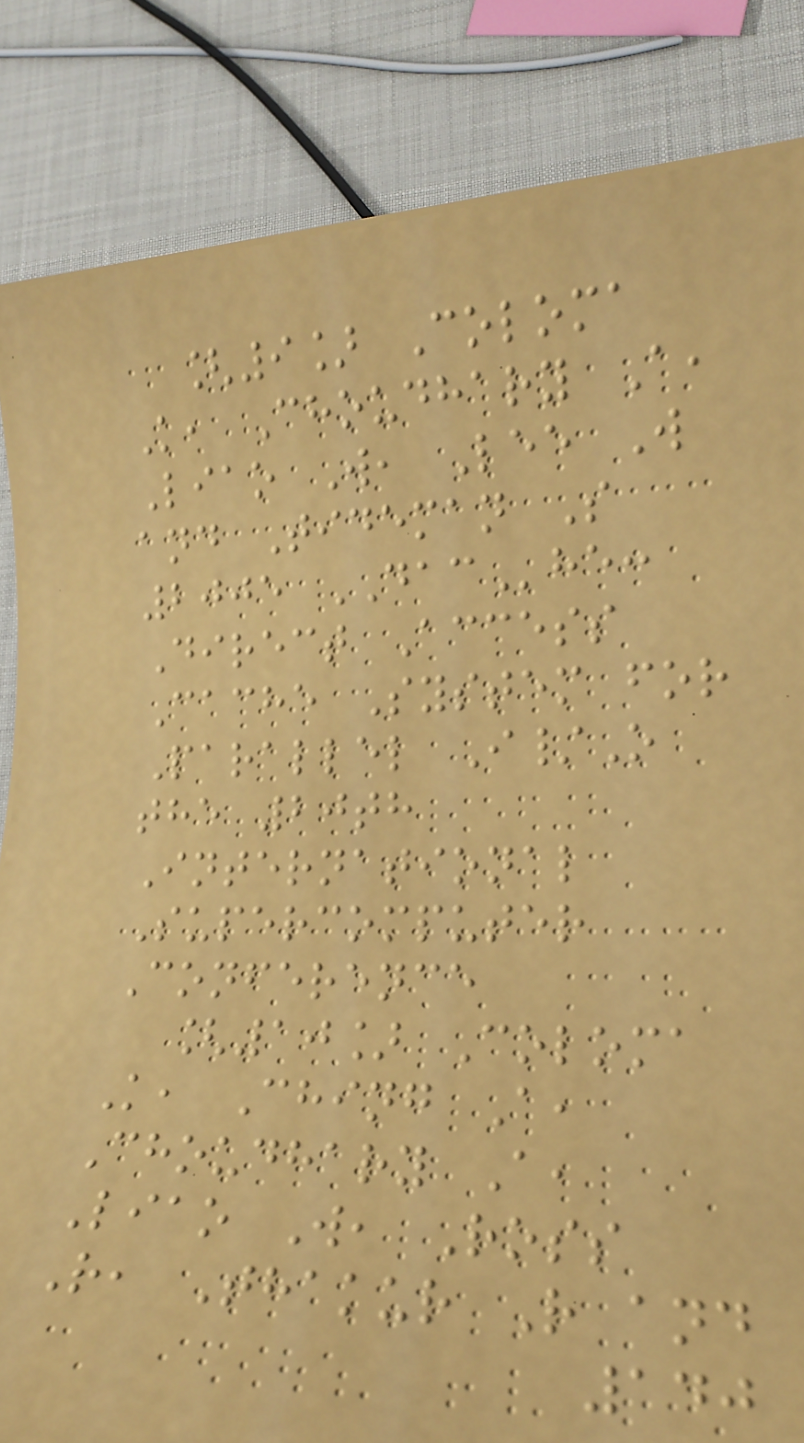[9] Coloma
K, Choudhary A,
Liao W, Lee W
and Tideman S
2005 DAChe:
Direct Access
Cache System for
Parallel I/O
the 20th
International
Supercomputer
Conference
[10] Coloma
K, Ching A,
Choudhary A,
Liao W, Ross
R, Thakur R and
140
